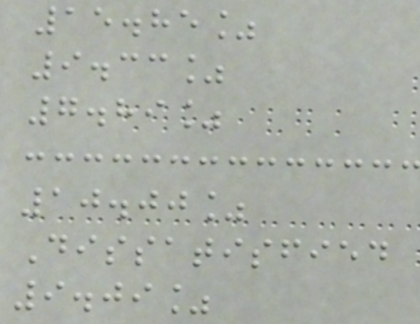15.85%
9.33%
7.89%
10.00%
Dissatisfied
9.09%
